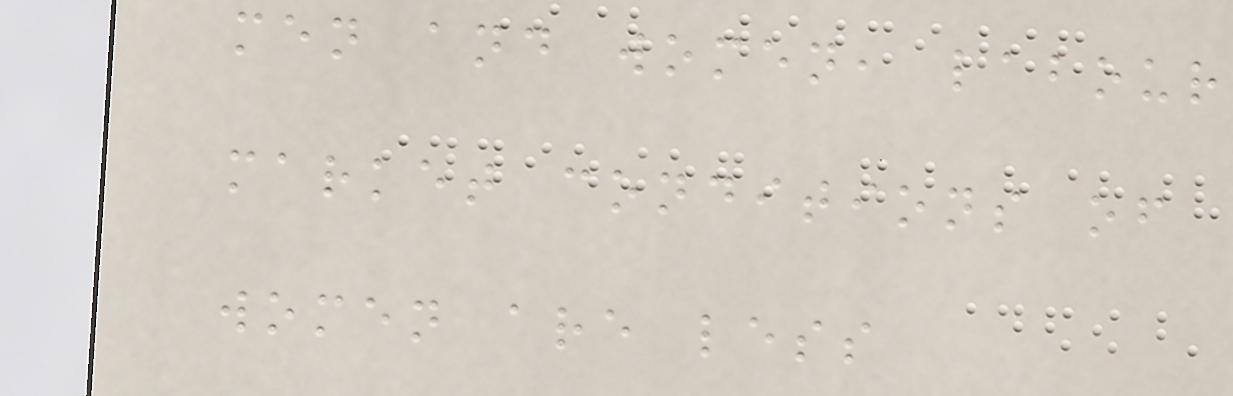men and women, labour
market conditions of
women are less
